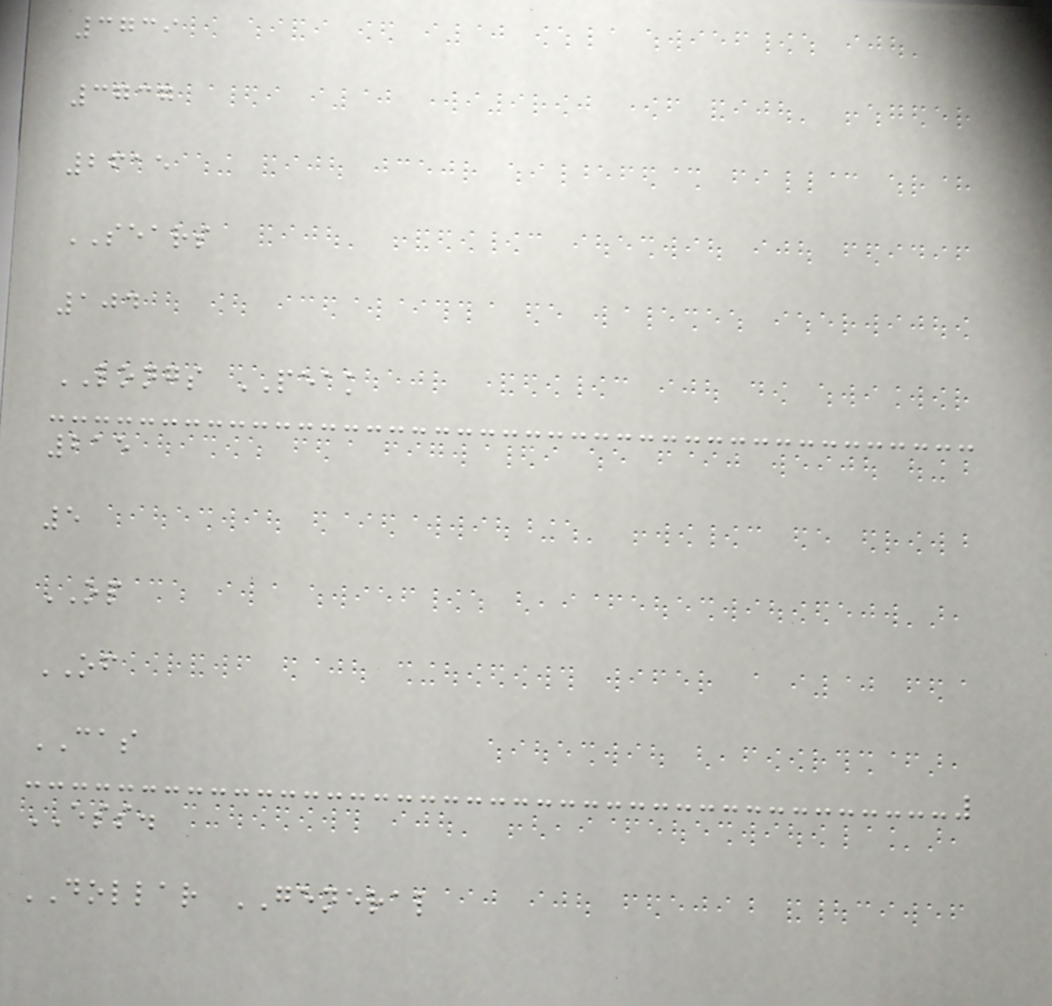3739
3737
2615
SEARS
104
LONGS PEAK
215
5
OP
OF
CAS
ESS.
DOLLAR GENERAL
